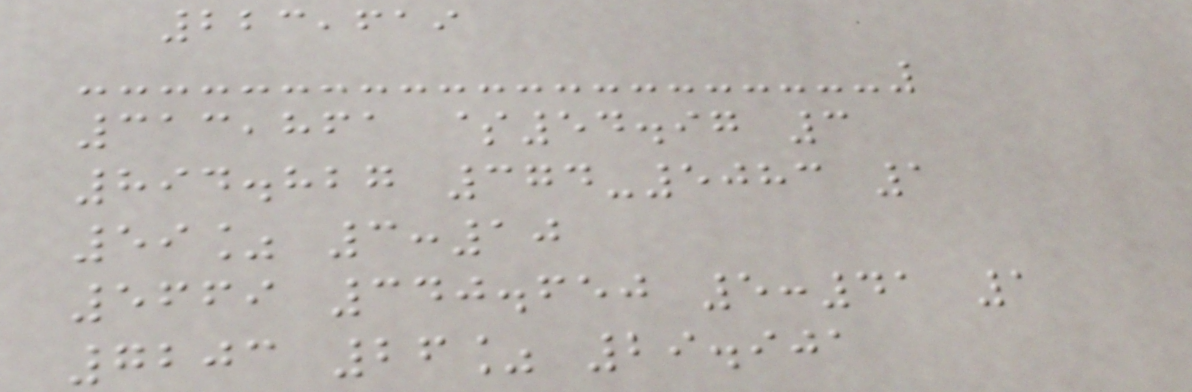223,619
313,861 $54.97 3
894.827 374-5083 1
59% 3:10
5669 340.650 5:41 1
7203 26% 29.901
